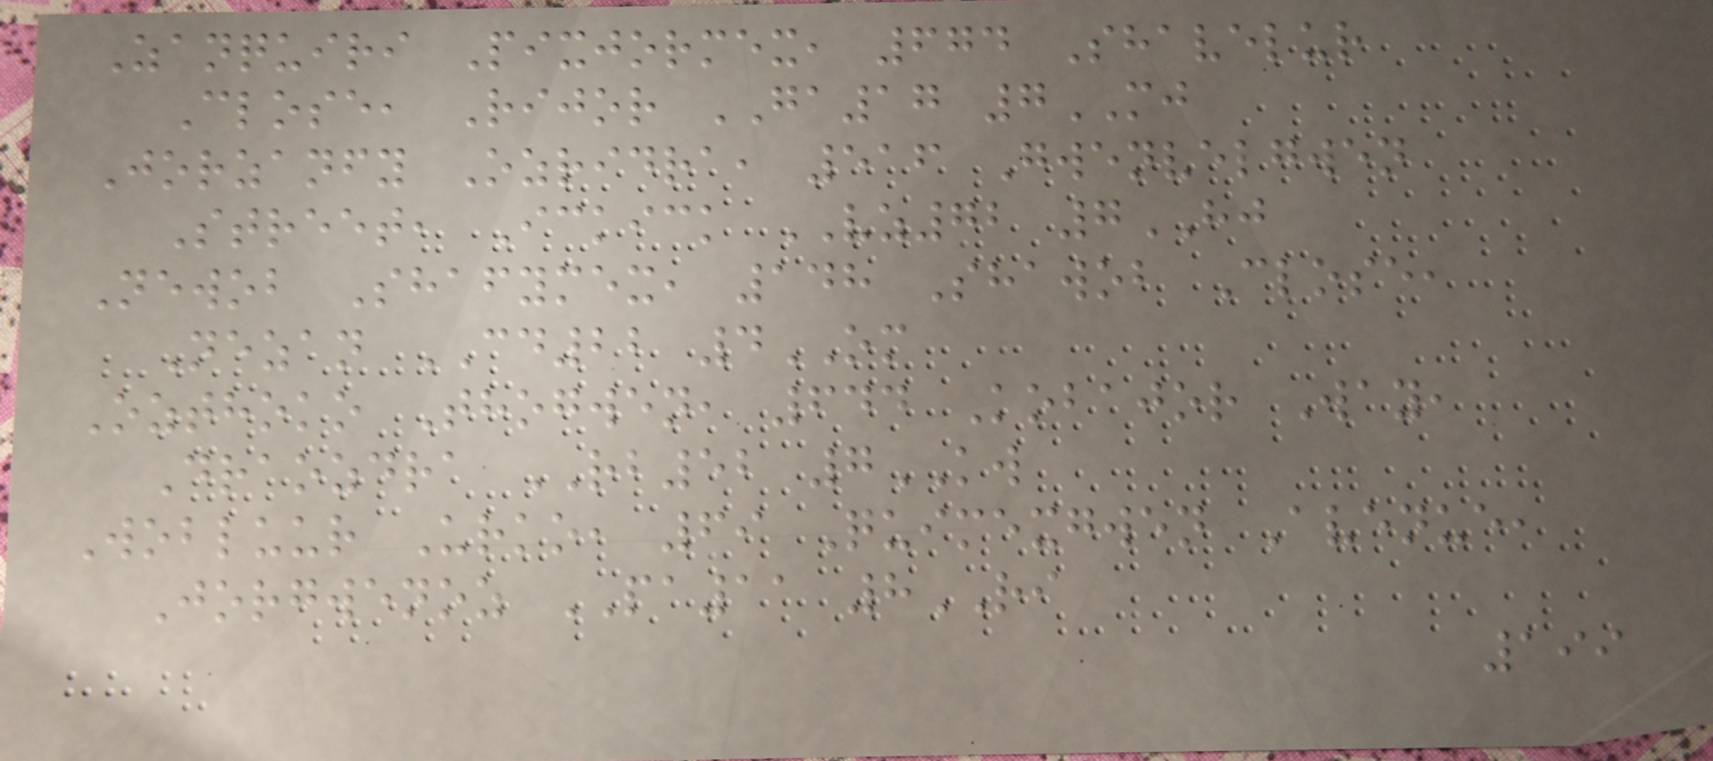Zanquiri Pixjormex, 674 Shavelur
Close, Rijor GA17 7MJ
Jorzanfy Ozridra, 516 Gwenvelgwen
Street, Ickick VZ72 7HJ
Newob Shafymex, 148 Shawob Close,
Nezan CD22 4OM
Ozthoko Thogwen, 644 Kobajor Way,
Draozdra RB52 7KW
Wobluur Urko, 69 Quimexgwen Avenue,
Jorgwenoz PA11 8RI
199
